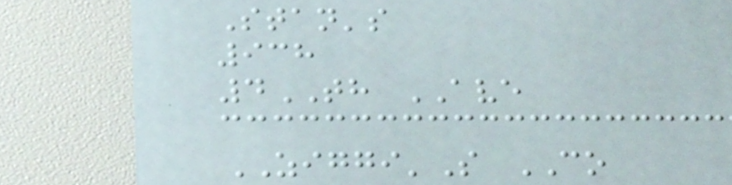Stan's
938
4TH AVE
ZIGGI'S CO
